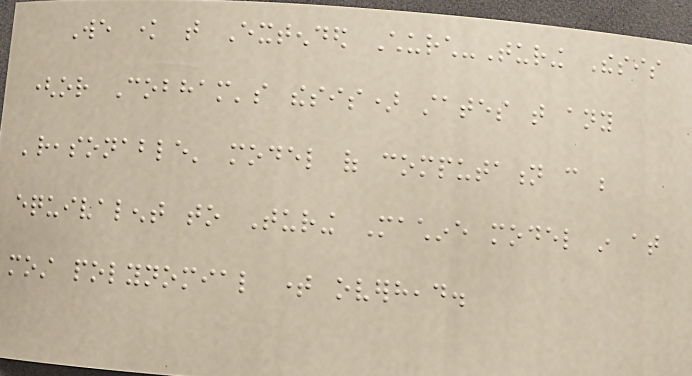We know that Extended Church-Turing Thesis
(or Cobham's thesis) states that any
'reasonable' model of computation can be
equivalent to Turing Machine model in at
most polynomial time overhead.
